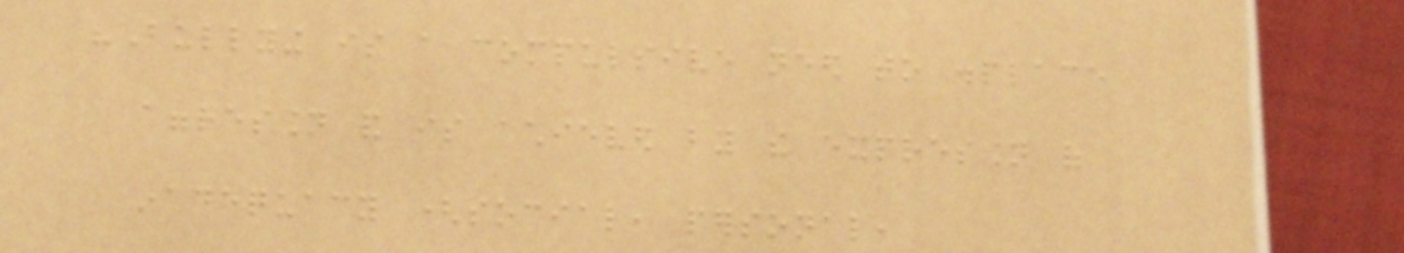"Bullying is a compulsive need to displace
aggression and is achieved by the expression of
inadequacy (social, personal,
